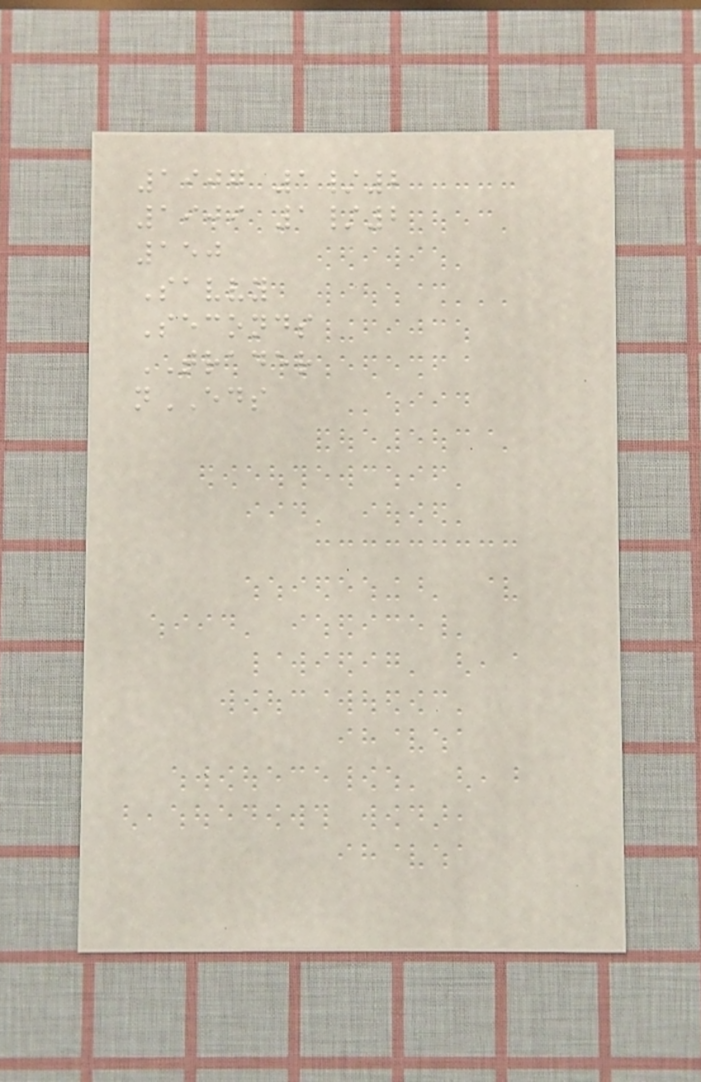1907 1/2
1909 1/2
150
Savvy
Seconds
TRADER
nEDS
